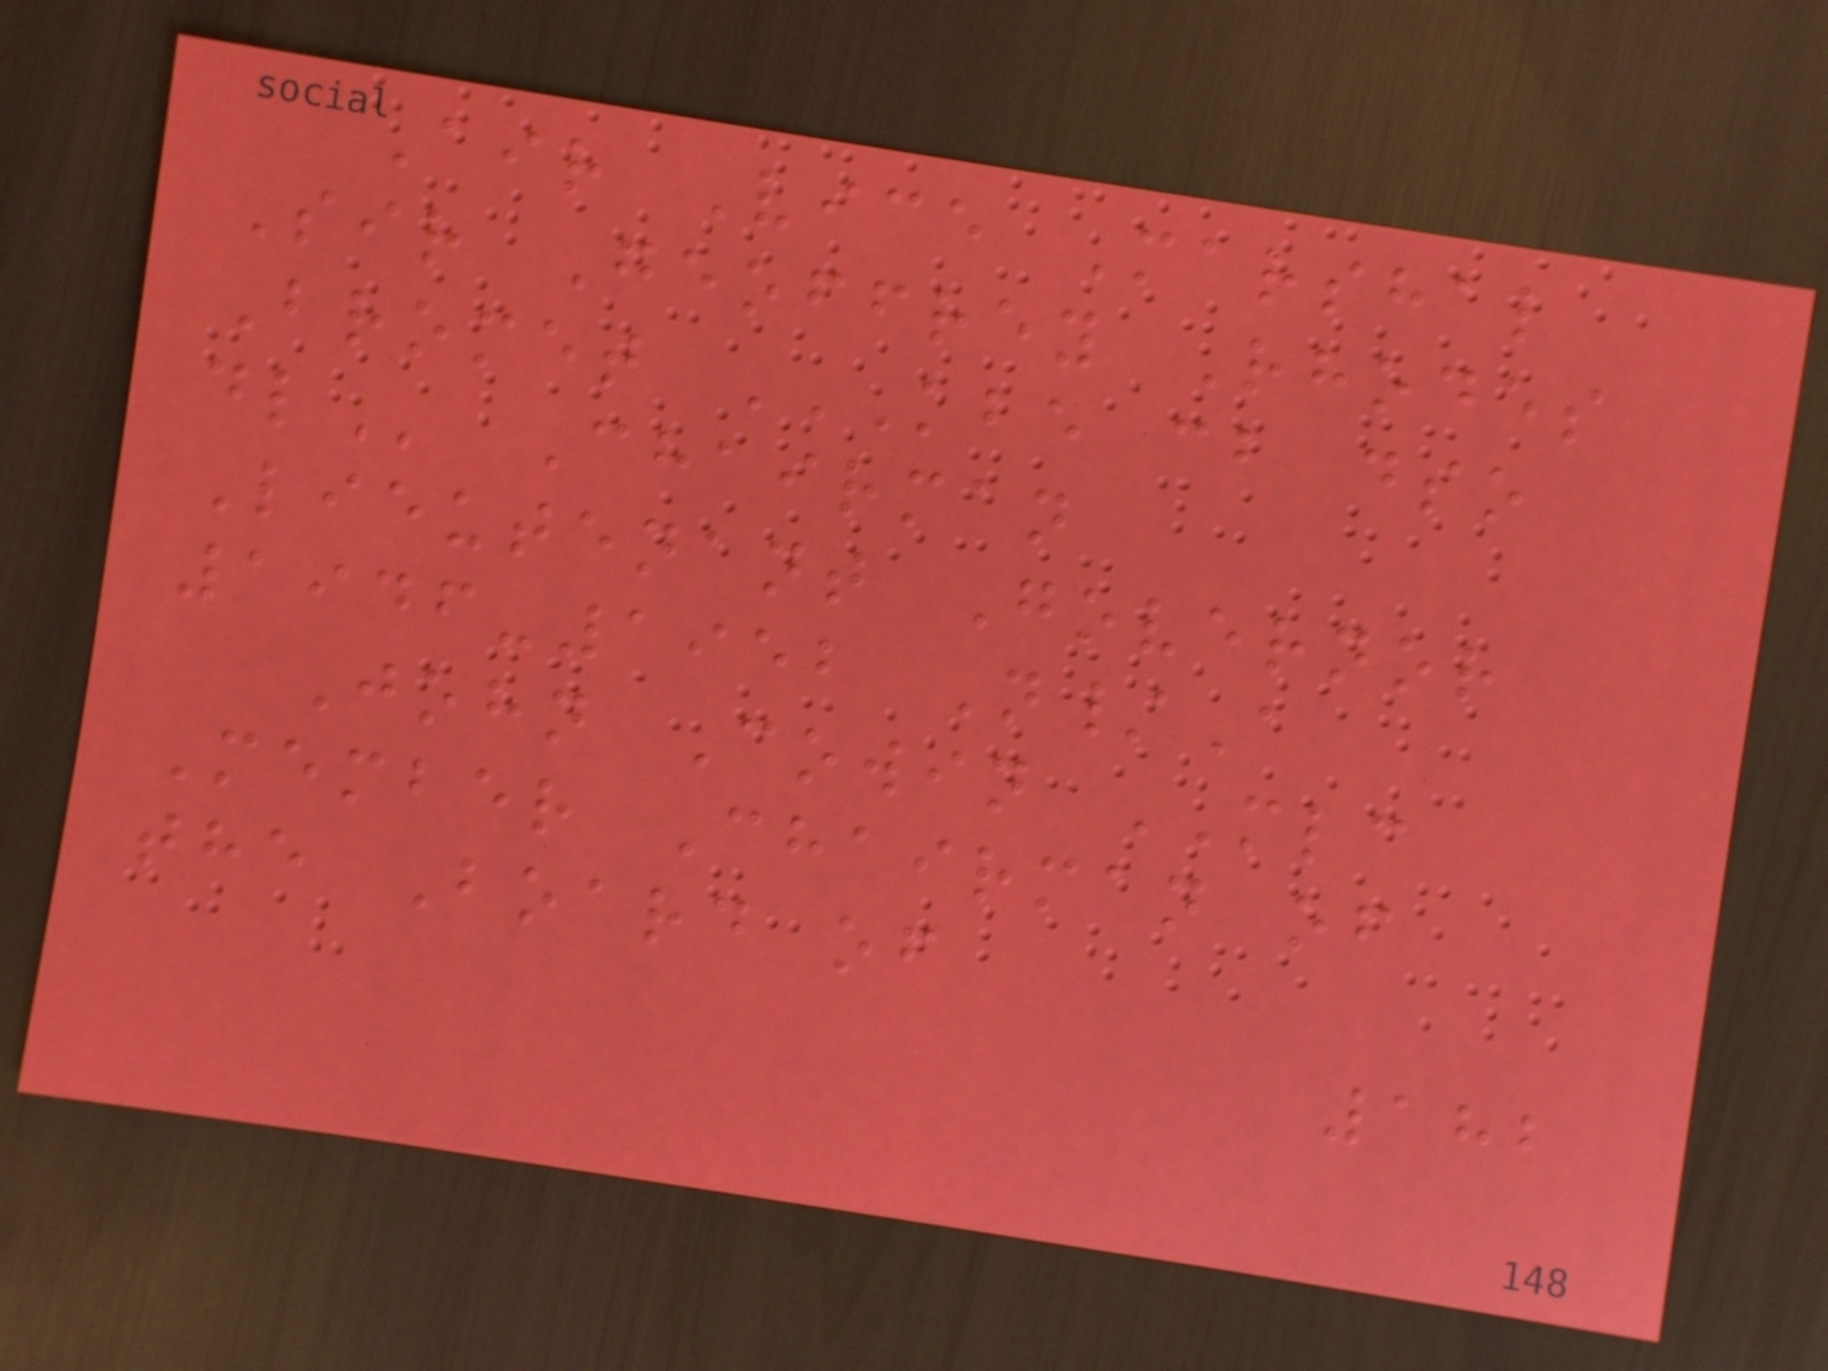Air Vice Marshal
Sir Geoffrey Rhodes
Bromet KBE CB DSO
DL Chairman
Lieutenant Governor
1946-1952 N/A
John Cowin MLC
Member Chairman of
the Board of
182
